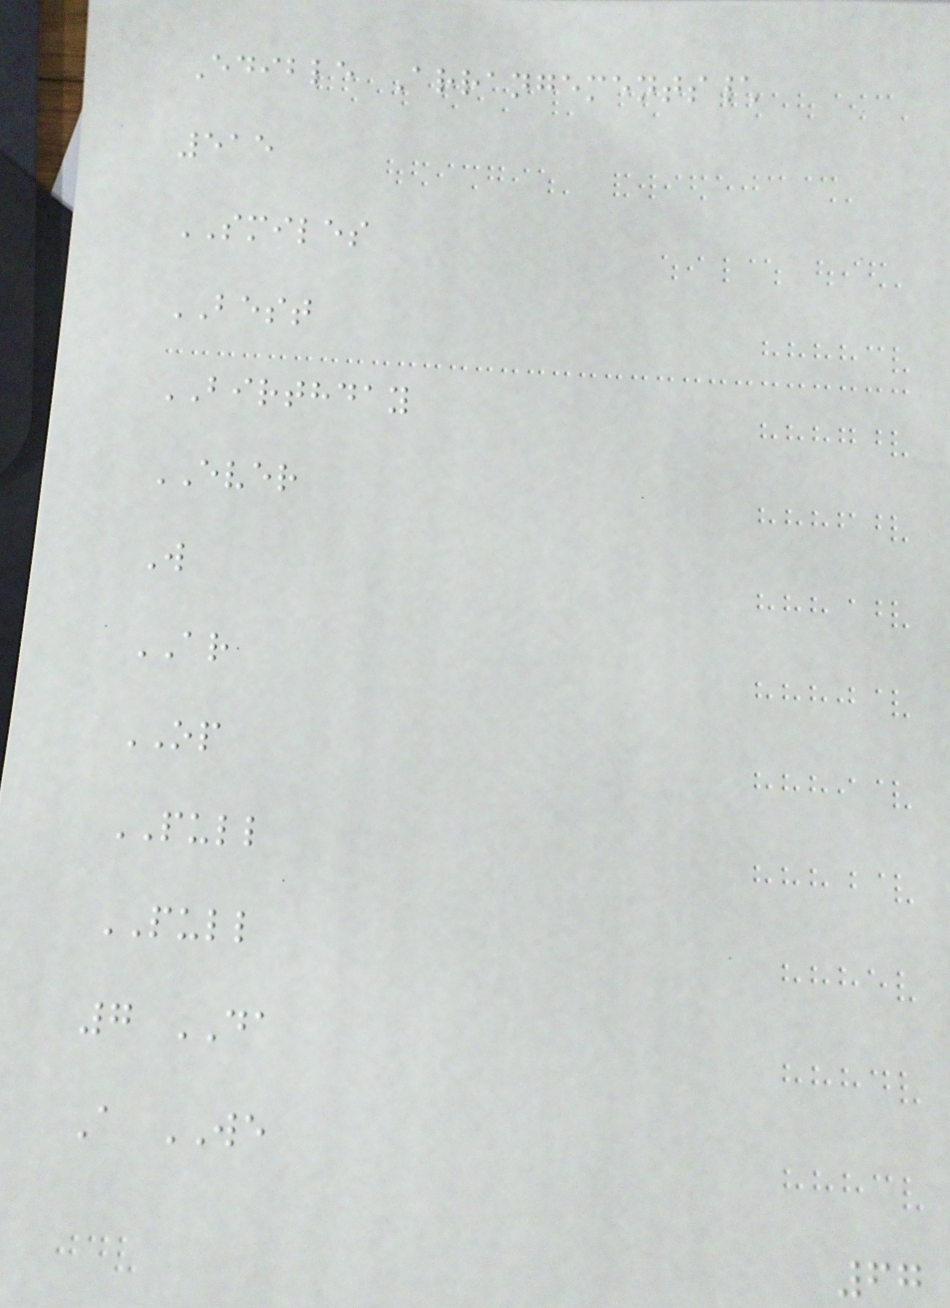Edible Arrangements\
515
SMILES
BEST
BIRTHDAY
EVER
W
AR
OP
PULL
PULL
7 DA
A WE
67
